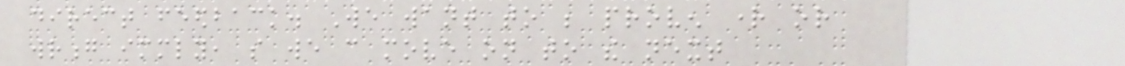direct feedback. We want to be proven right or
wrong immediately, so we can move on to the next
